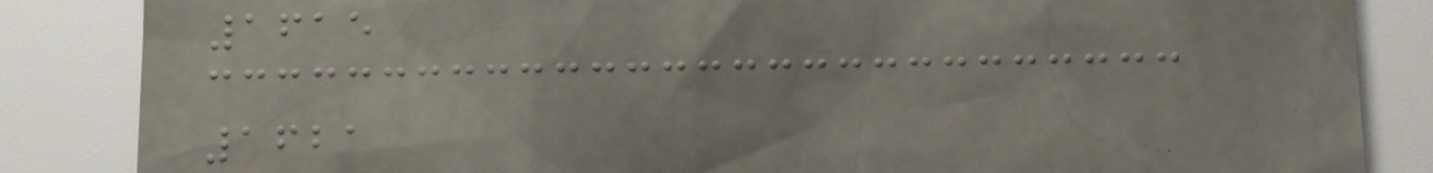1615
1621
